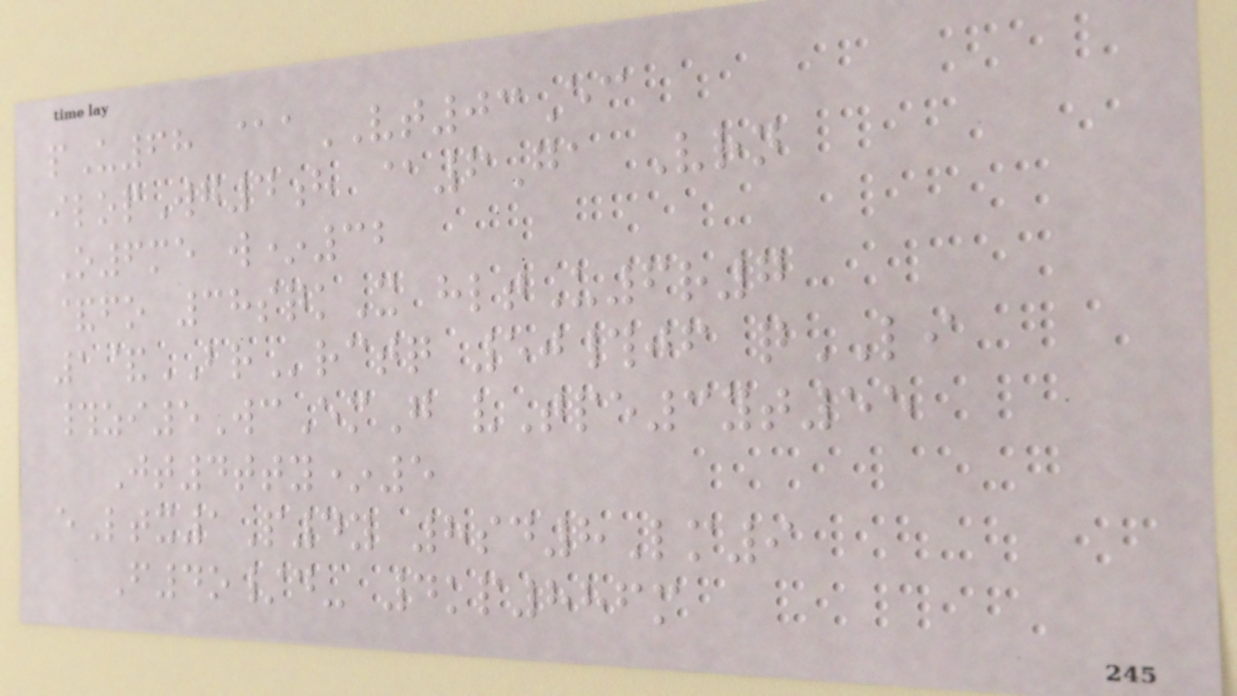pU68 @aVT03Ec
ilopWg4h @6Ga Vrn
O6me w*32
&fo 38sqkX hltU6r7
1&BRrctq 50#jf qLI
#zi5WcEmG vTpe3yt55
Jt4tty*5
eLtx1P4y 8sd8Lm9
F4o/d- 4kp886m
